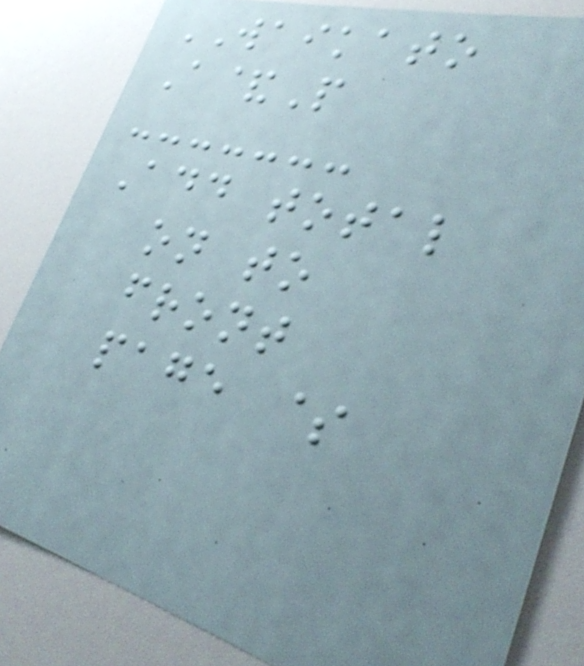WAIKATO
A&P
Add total
on to
front
page $
